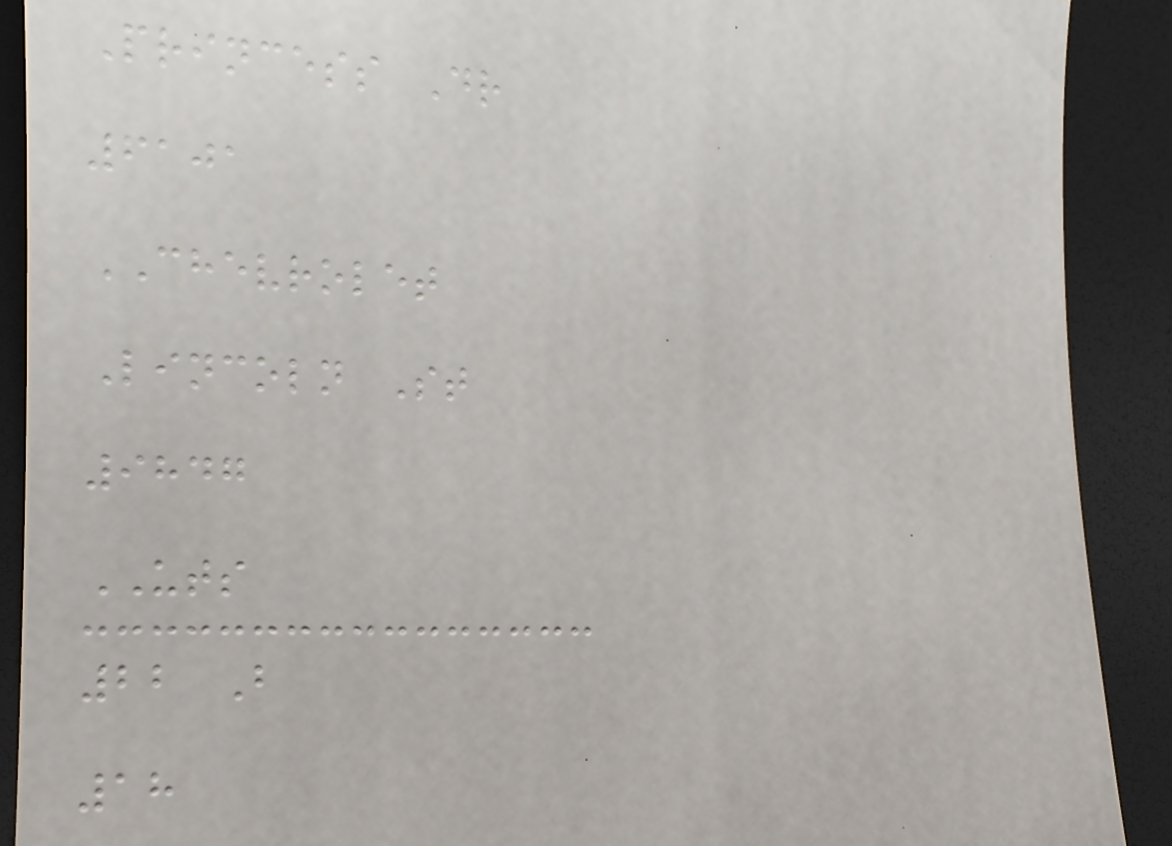Princess Dr
6101
CHEVROLET
Lincoln St
9847
UTS
22 B
18
